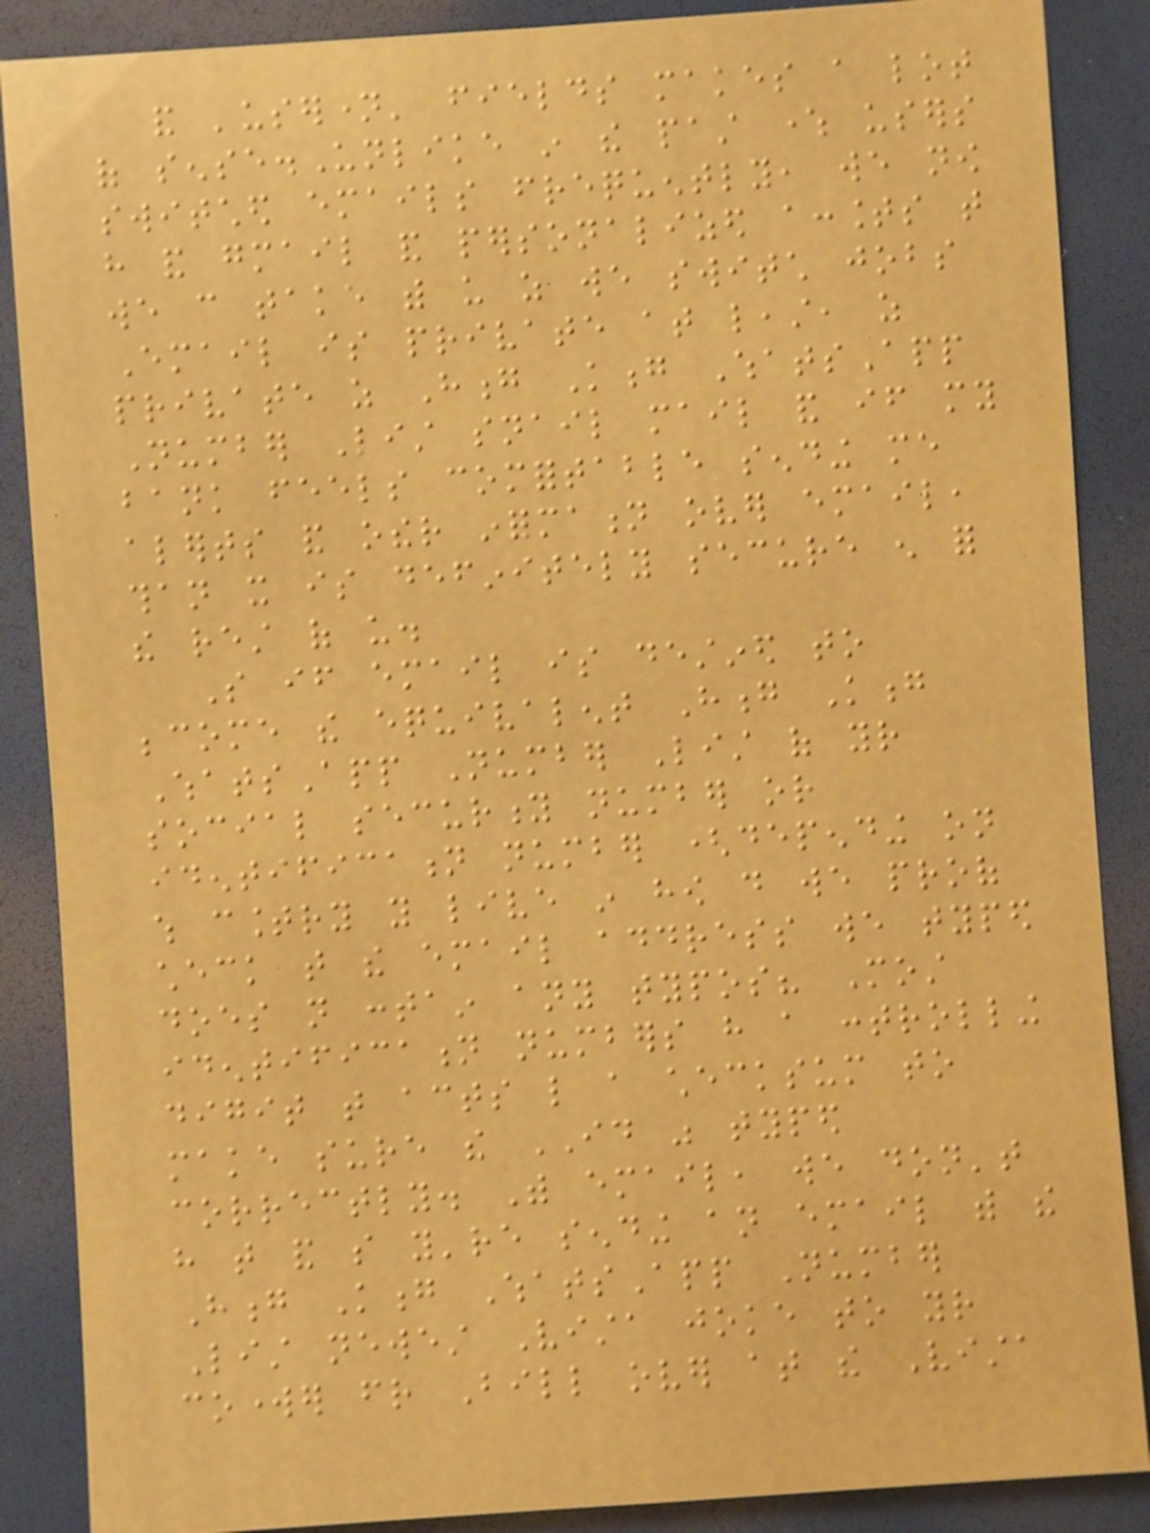and 'username' fields makes a lot
of sense.Unlike in the past where users
switched emails frequently, we now
have and gmail and personalized accounts that
we can take with us as we switch jobs
Email is private at least, as
private as Hong Kong WhatsApp
Number List snail mail and if my
bank feels comfortable sending me
alerts and other information over email,
than it is definitely secure enough for
the rest of us.
So if email is destined to
become the equivalent Hong Kong
WhatsApp Number List of your
social security number or
identification number (depending on
which country you live in how do we proof
check that the email address we typed
does not contain any typos? Most
identification numbers have a controlling
digit that acts like a checksum to
make sure the ID was typed
correctly. With email, we don't
have that and so you're sending an email with the
Hong Kong WhatsApp Number
List newest Vista joke to your
coworker friend Bill over at the Vista
